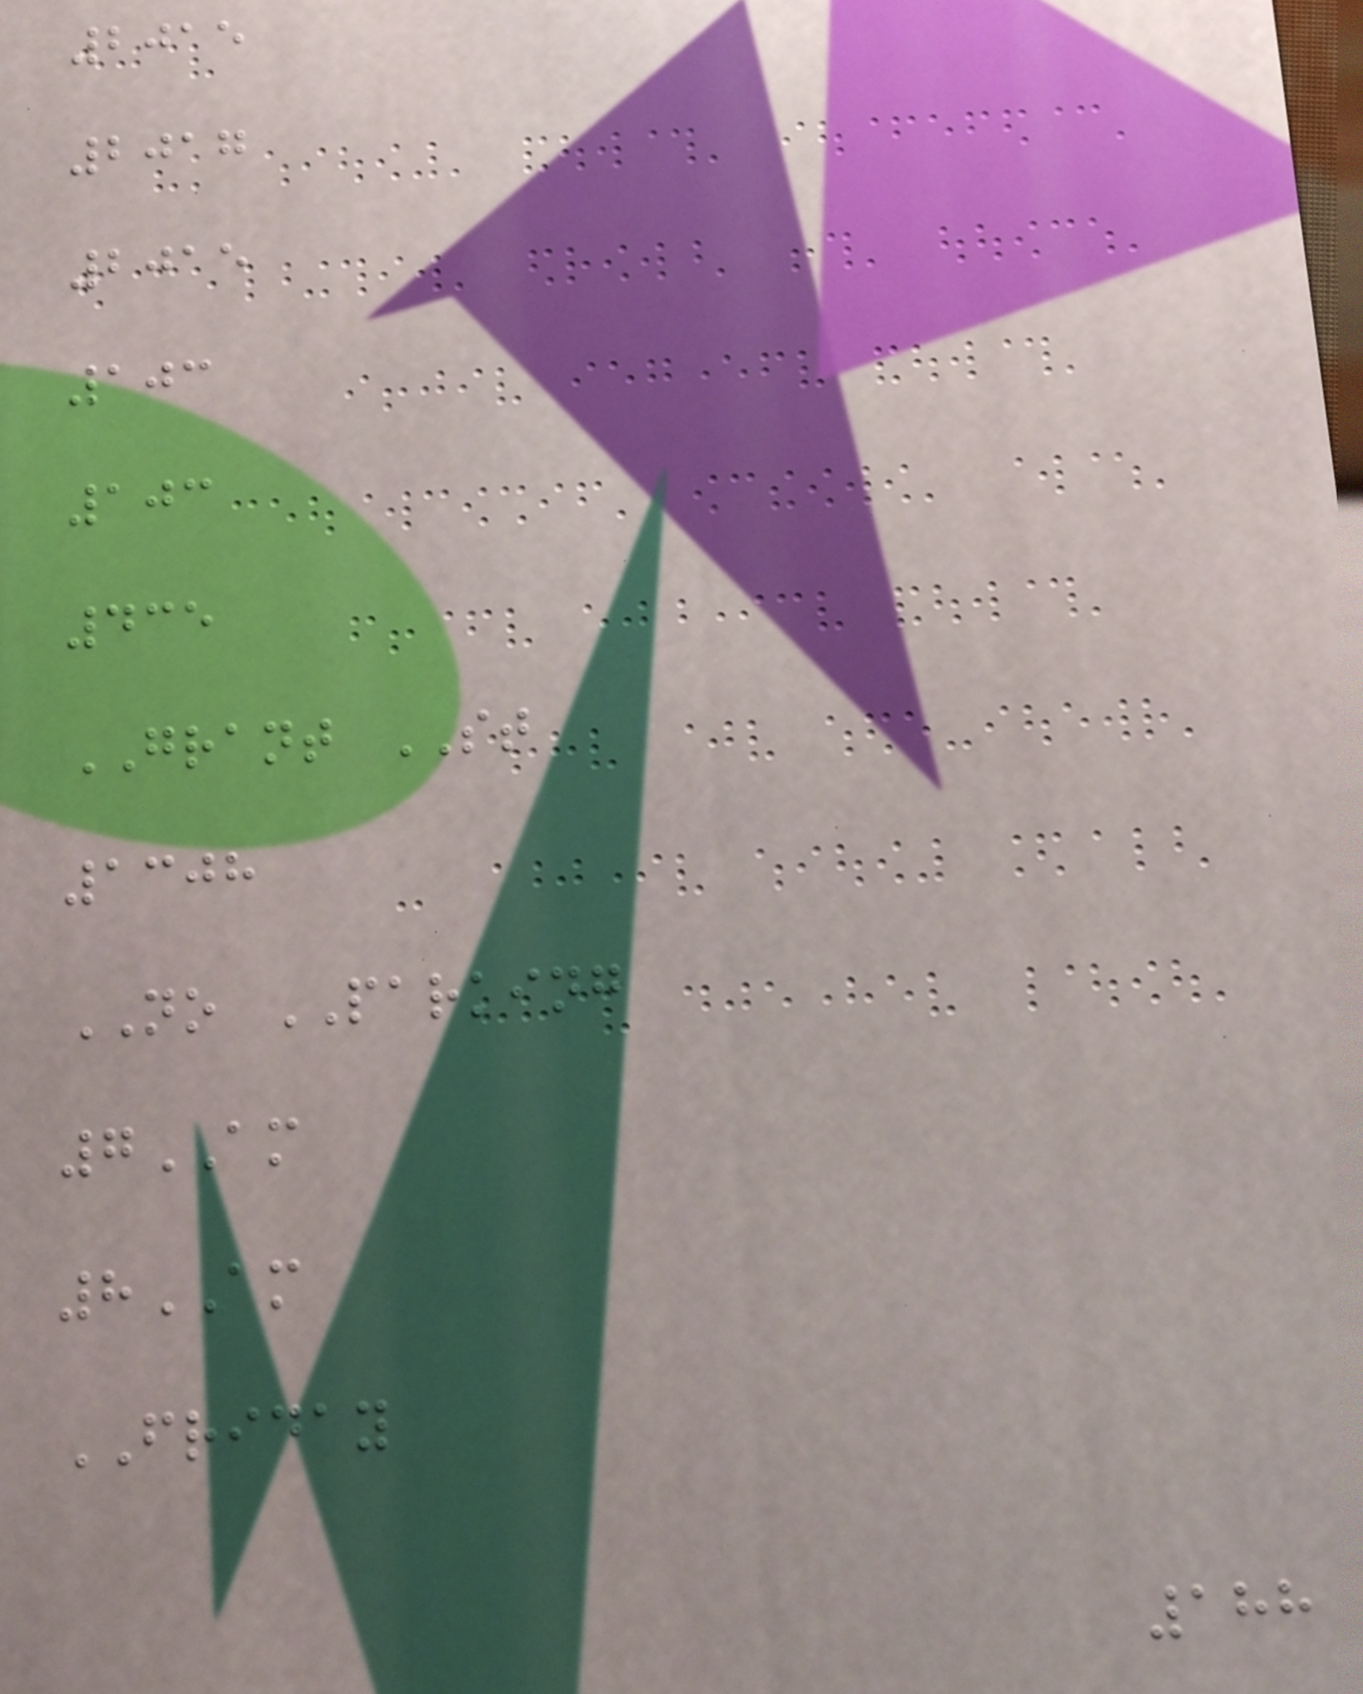2015
2017
2015
103
103
435
GRANT ST
1308
NO PARKING
7AM
8AM
FRIDAY
188
